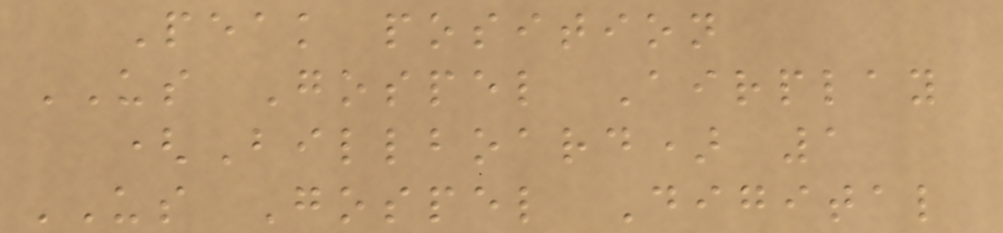Peak position
US Gospel Airplay
(Billboard) 1
US Gospel Digital
